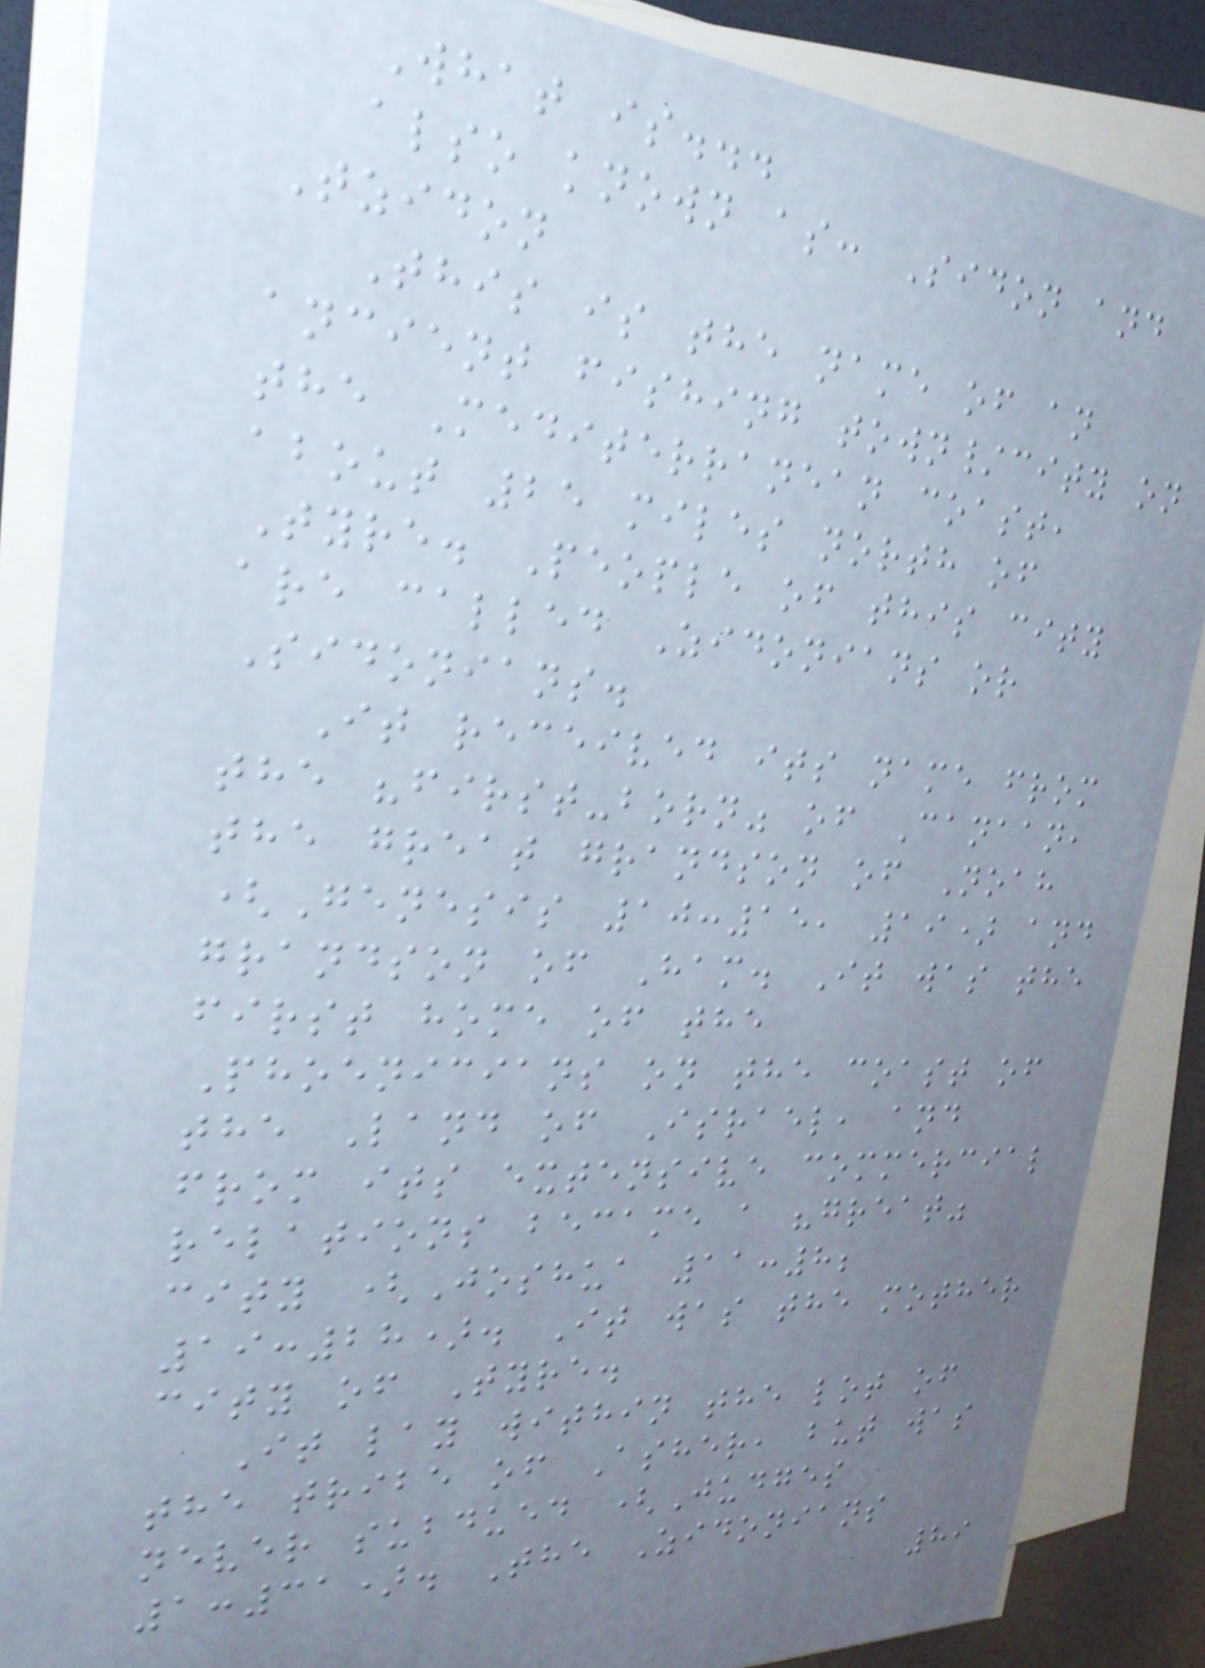What is...
also known as: Sidon and
Tzidon
This is the name of an
ancient fishing town/city on
the Mediterranean coast,
about 25 miles north of
Tyre. People of this city
are called Zidonians or
Sidonians.
It received its name from
the "first-born" of Canaan,
the great grandson of Noah
(Genesis 10:15, 19) and
grandson of Ham. It was the
first home of the
Phoenicians on the coast of
the Land of Israel, and
from its extensive commercial
relations became a "great"
city (Joshua 11:8;
19:28). It was the mother
city of Tyre.
It lay within the lot of
the tribe of Asher, but was
never subdued (Judges
1:31). The Zidonians
89
